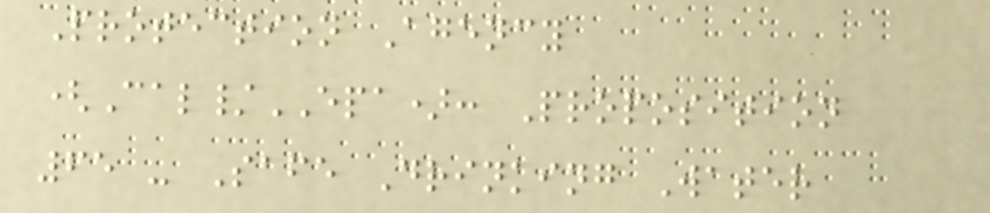Protection Agency
(Cal/EPA): Proposition
65 - Safe Drinking Water
